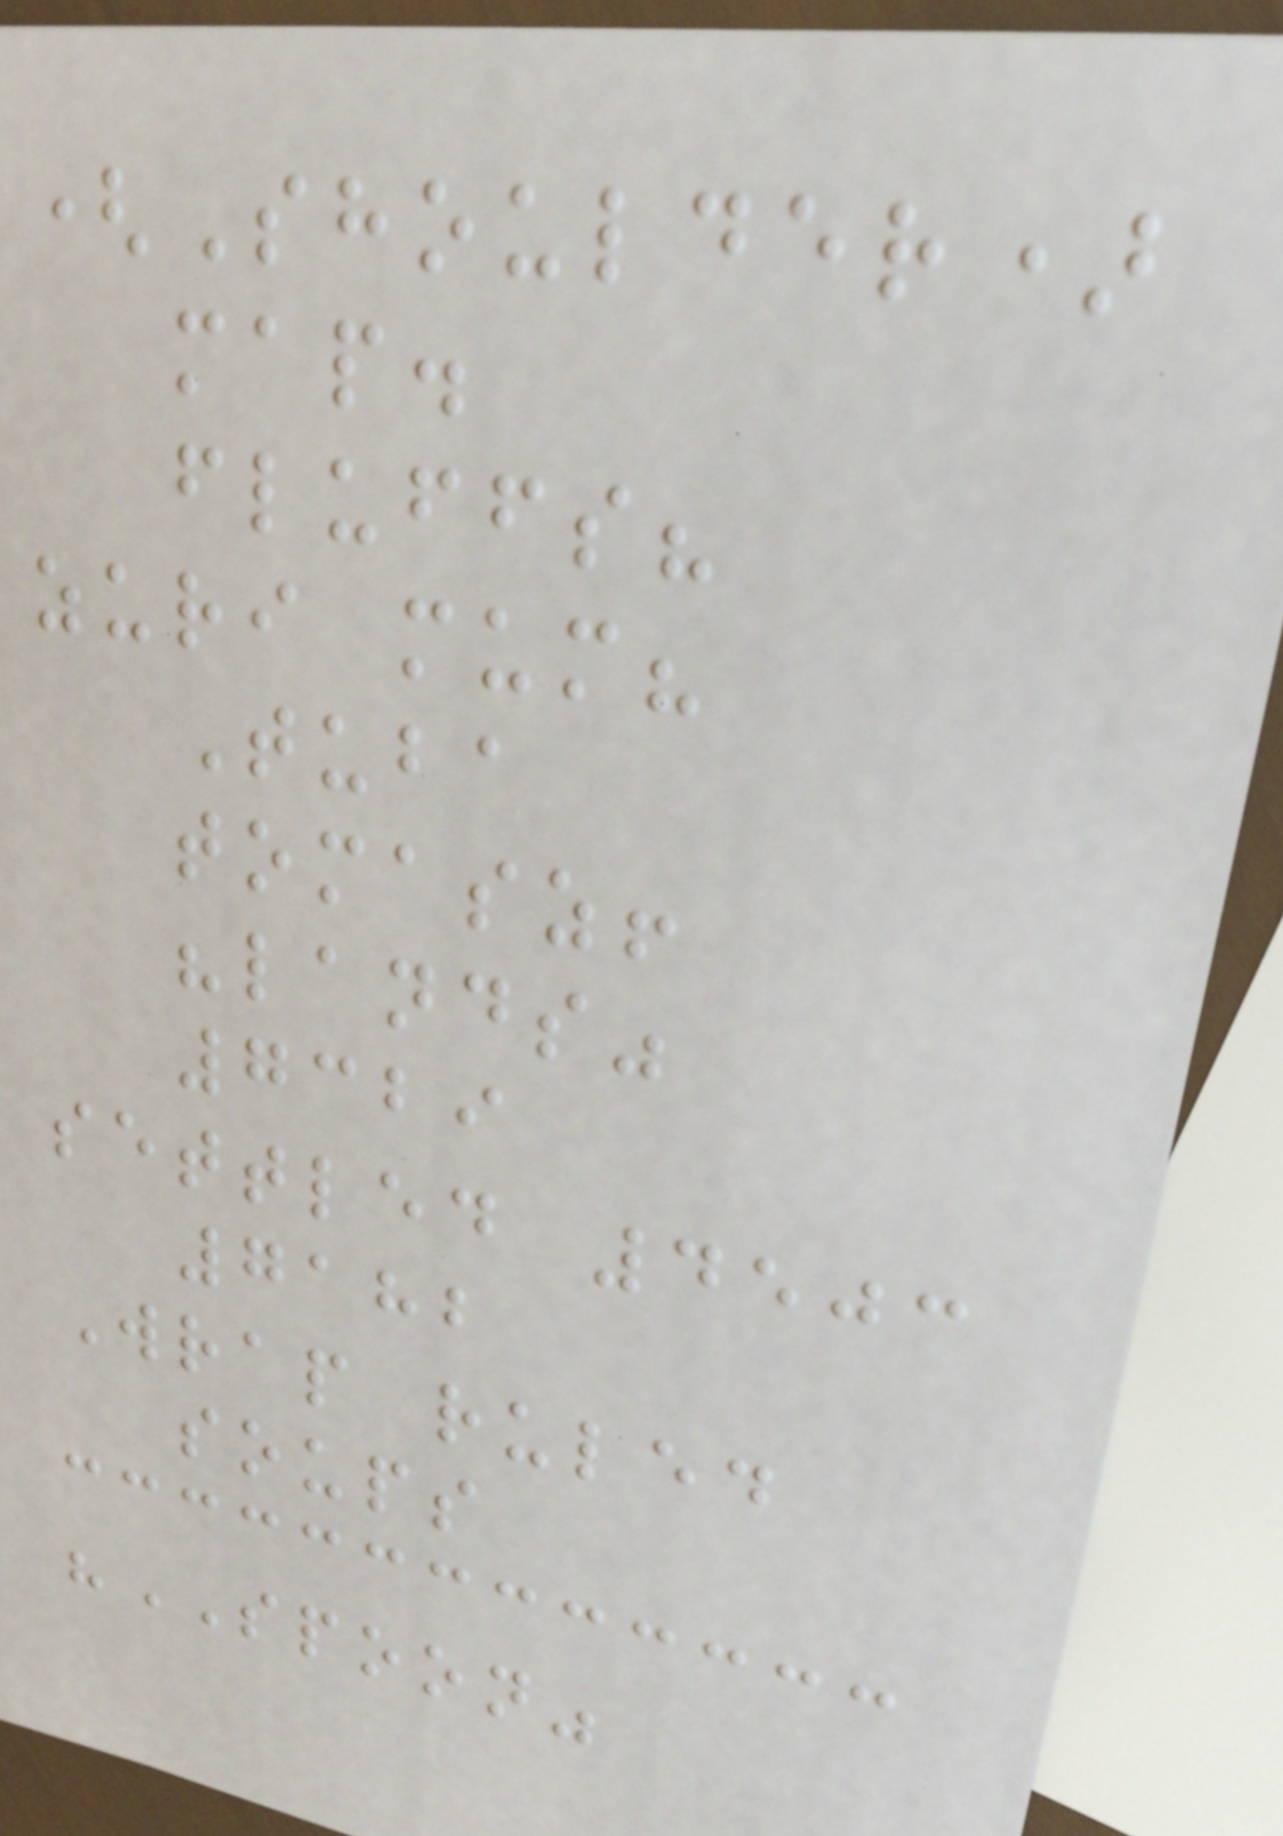(Shoulder)
map.
fluffs?
zuri mum?
Tuba
tomasz!
"lands"
7329
settled 4503
7182
Wrap ruled
soups
"SPOON"
